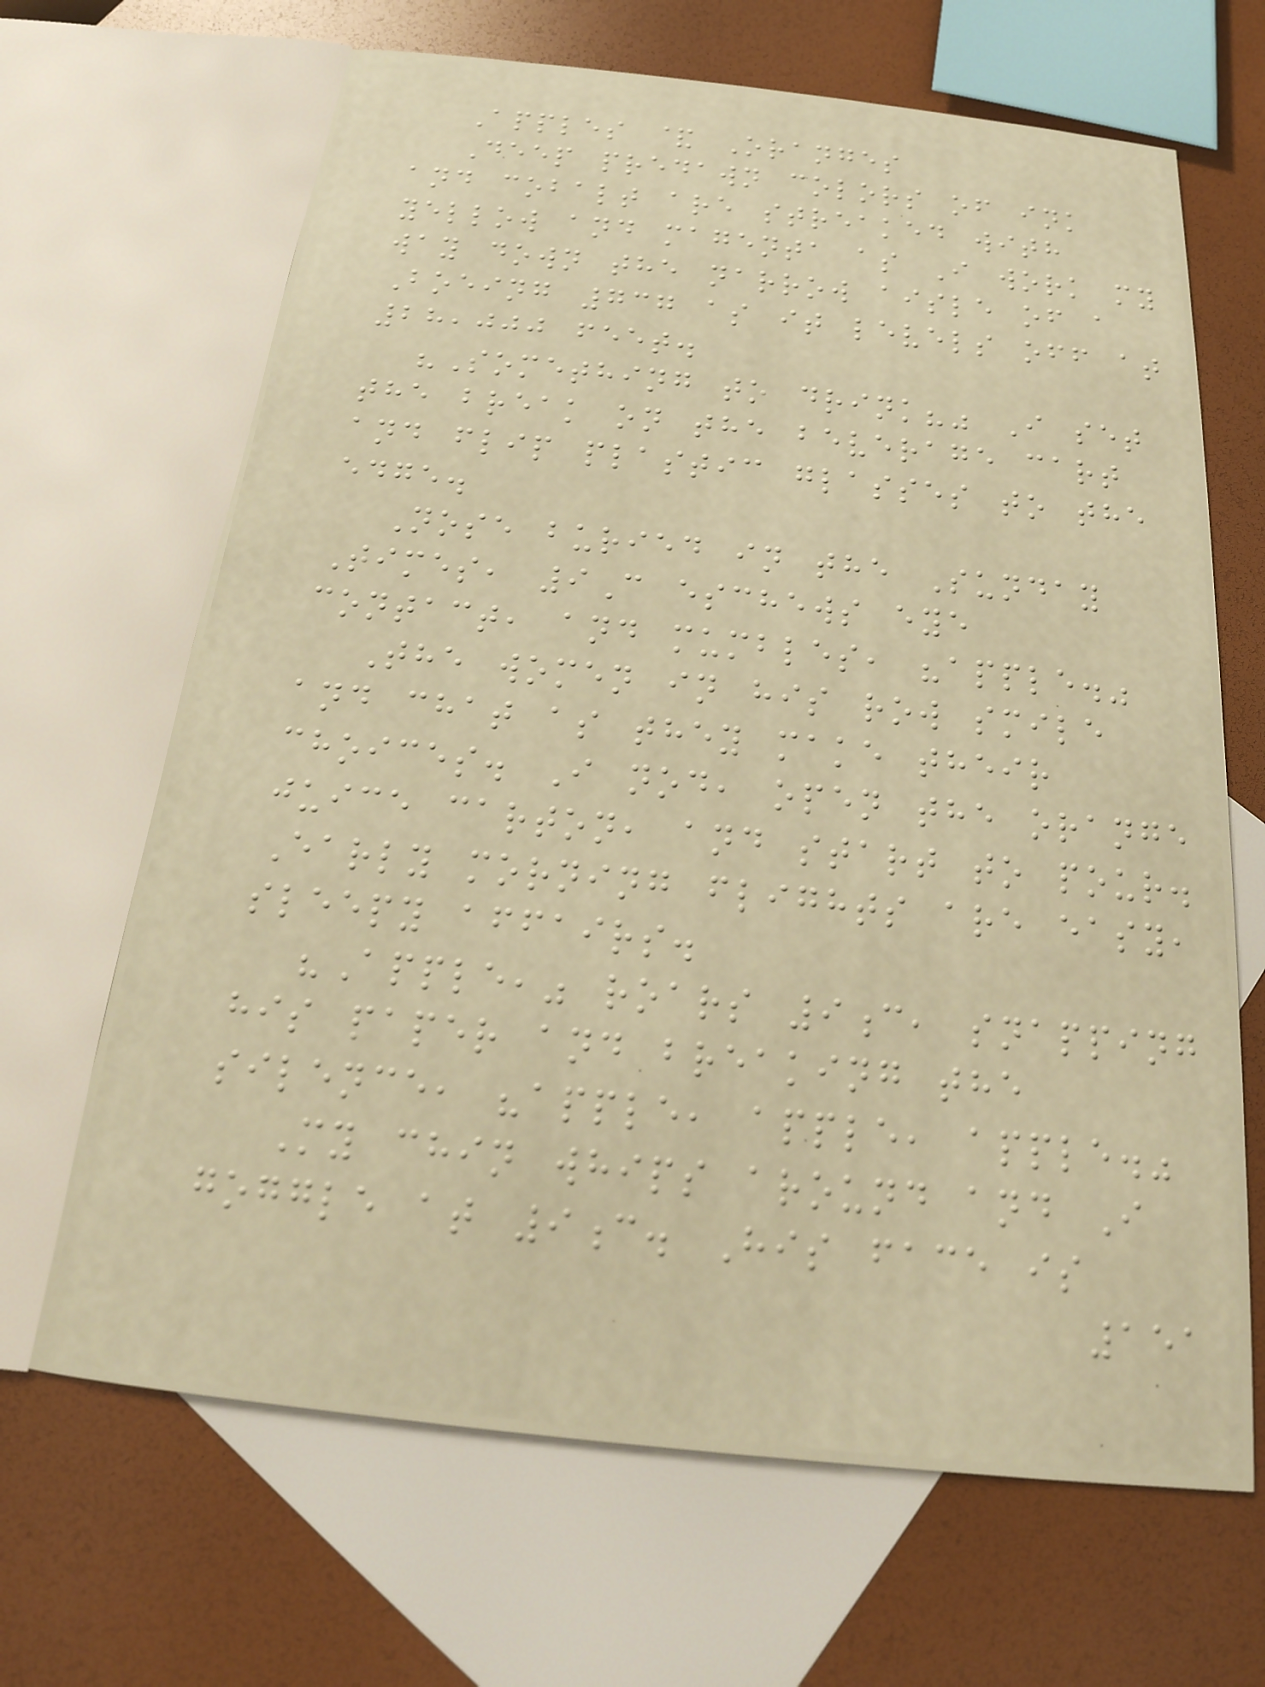Apples & Oranges
Deep predawn colors of ink
and cobalt are streaked with
yellow and magenta as I work my
way down the narrow aisle of a
Boeing 737 as it levels off at
28,000 feet.
"Something to drink?" I set
the break on the beverage cart
and flip plastic glasses to the
edge.
Nose buried in the Sunday
Times, 9C eschews eye
contact, and mumbles, "apple."
The women in his row smile
and chat as they make their
choices. I nod, open the orange
juice carton, and start to pour.
Early morning flights are easy,
sleepy affairs.
"Apple," roars 9c, snapping
his paper and breaking the
silence, "apple, apple, apple."
My chin whips around and I
goggle at 9c. His face is
151
